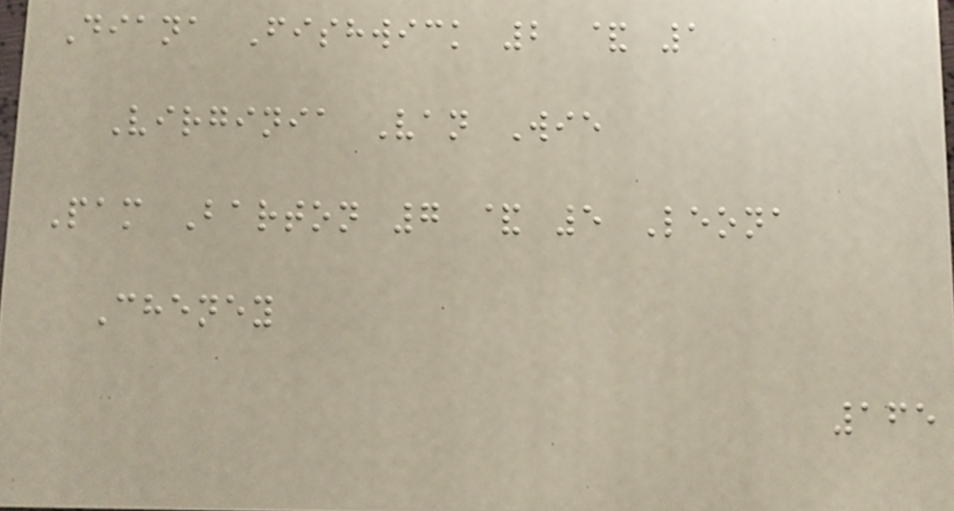Diana Fishwick 2 & 1
Virginia Van Wie
Pam Barton 7 & 5 Leona
Cheney
165
